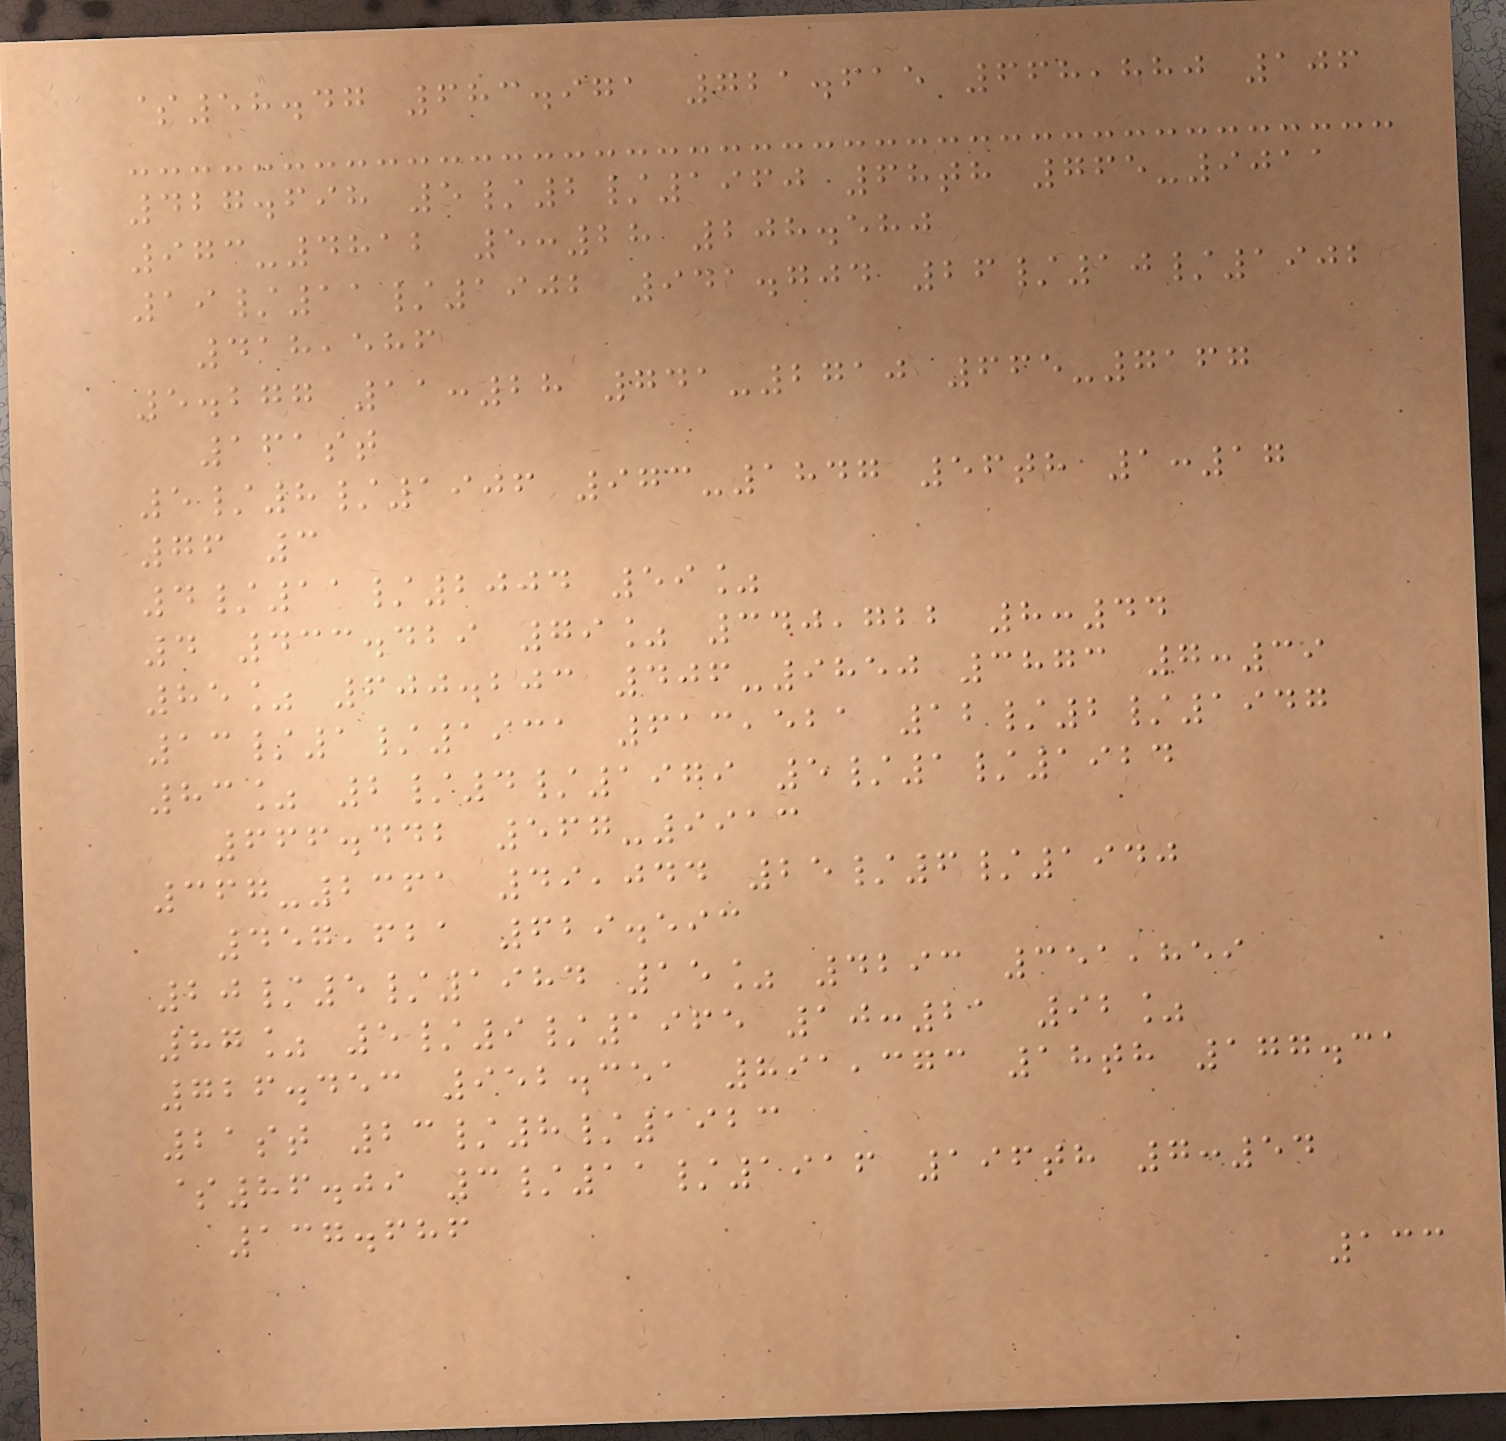$58.47 683.971 721.615 668,880 106
427.698 5/2/1960 68th 765-9011
973-4812 5:28 208.580
19/11/1902 941.704 26/10/1902
418,586
5.277 11:28 741-2710 665-7167
161st
5/8/1906 973-1847 56th 1:17
76 3
4/11/2004 59%
4 433.429 79% 340,722 8:44
85% 600.203 406-9850 3873 7:39
13/1/1931 613,521 12/2/1947
83% 2/4/1979 5/1/1924
666.442 567-9913
367-2361 49,044 25/6/1940
457,621 629.593
20/5/1984 15% 4293 351,859
87% 5/9/1965 10:21 92%
726.453 952.351 891,373 18th 177.31
21st 23/8/1923
$86.09 3/11/1916 196th 7:54
137.686
133
